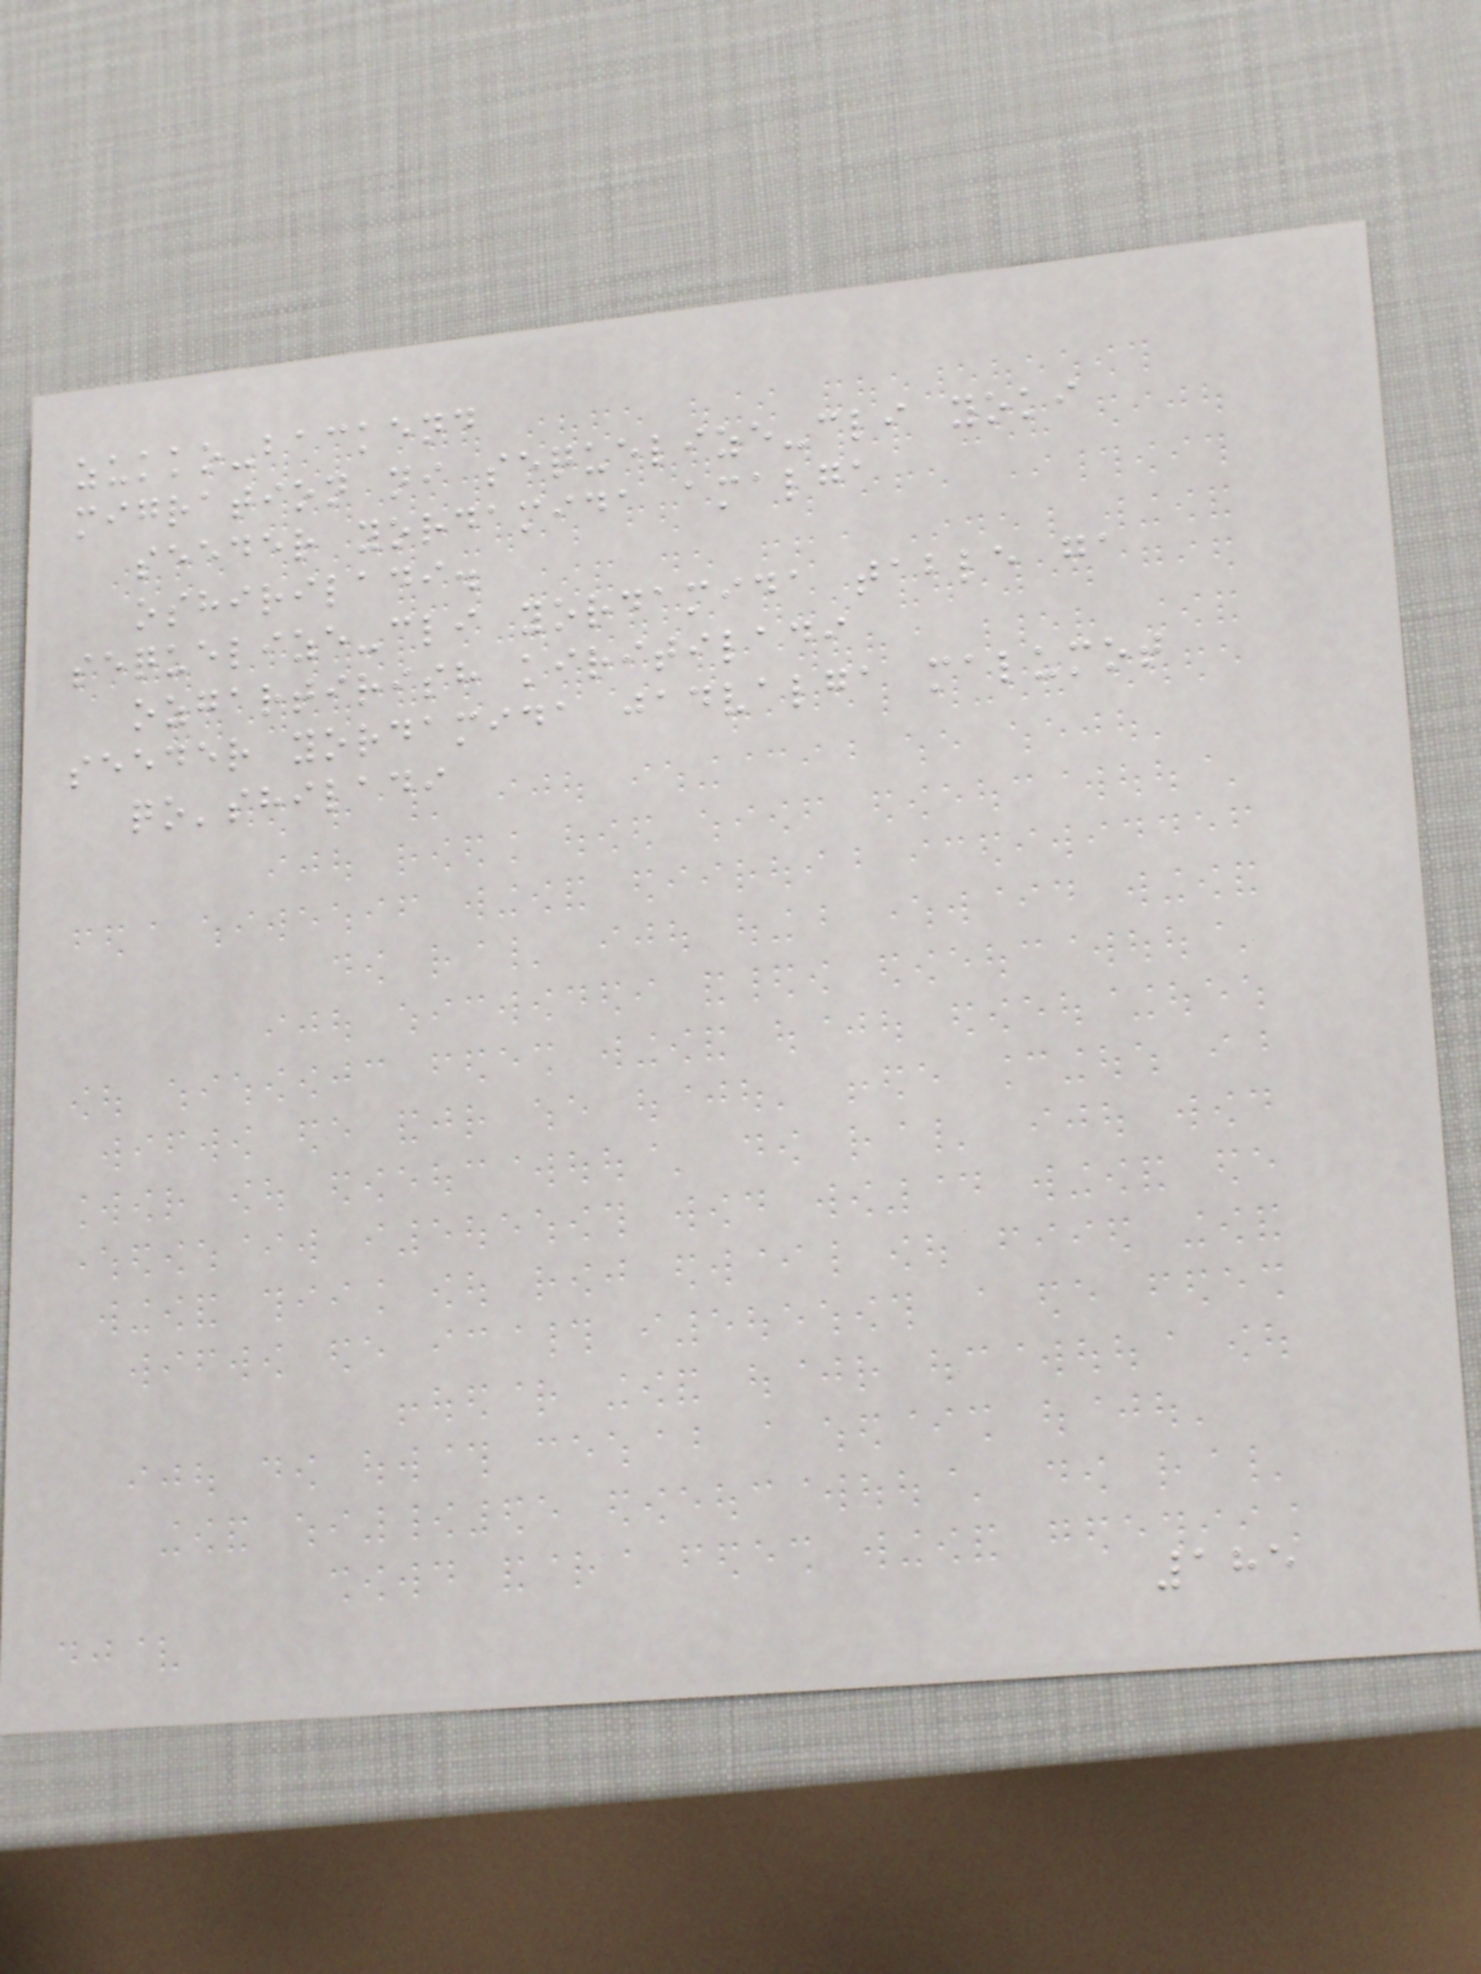zukko-backend
migration ni sequelize-cli yoki
seeder yordamida amalga
oshiriladi.
sequelize-cli yordamida table ga
ozgartirish kiritiladi
seeder yordamida jadvalga malumot
qo'shiladi
185
